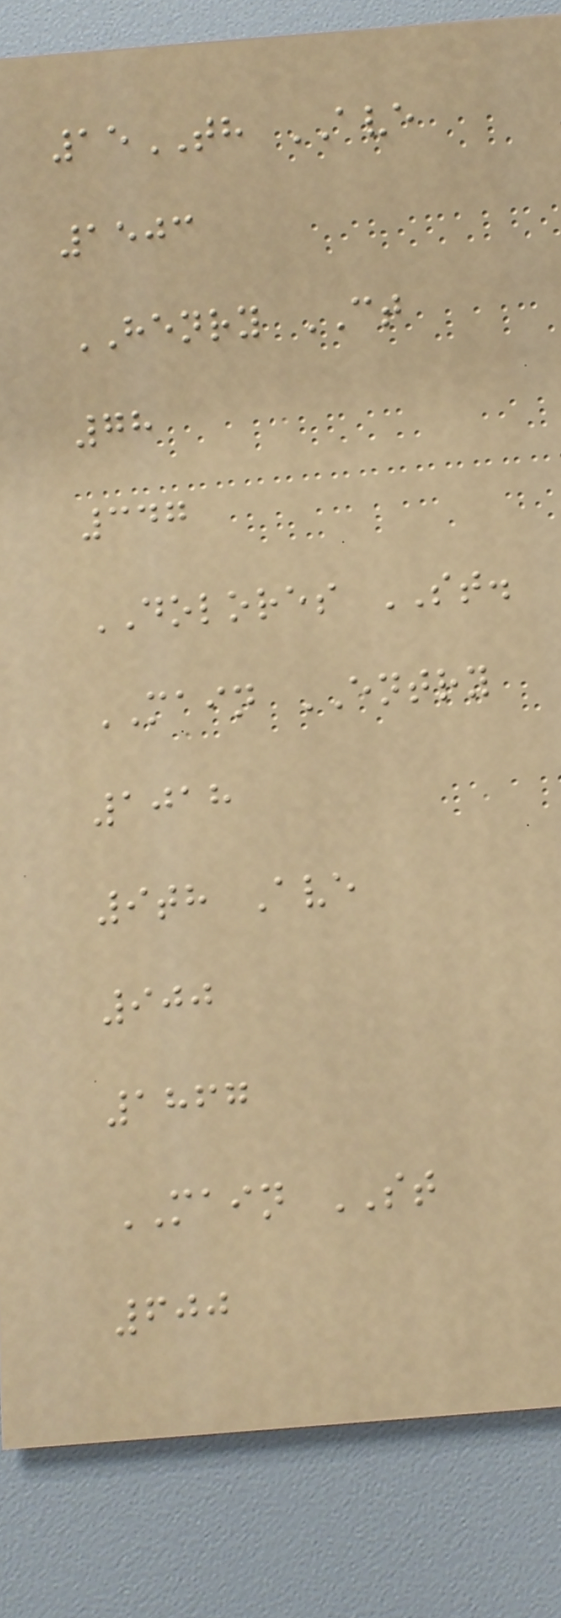15TH AVE
1503
HENRY CT
78
347
DOLORES ST.
MAIN ENTRY
1018
9th Ave
900
1867
MAIN ST
600
